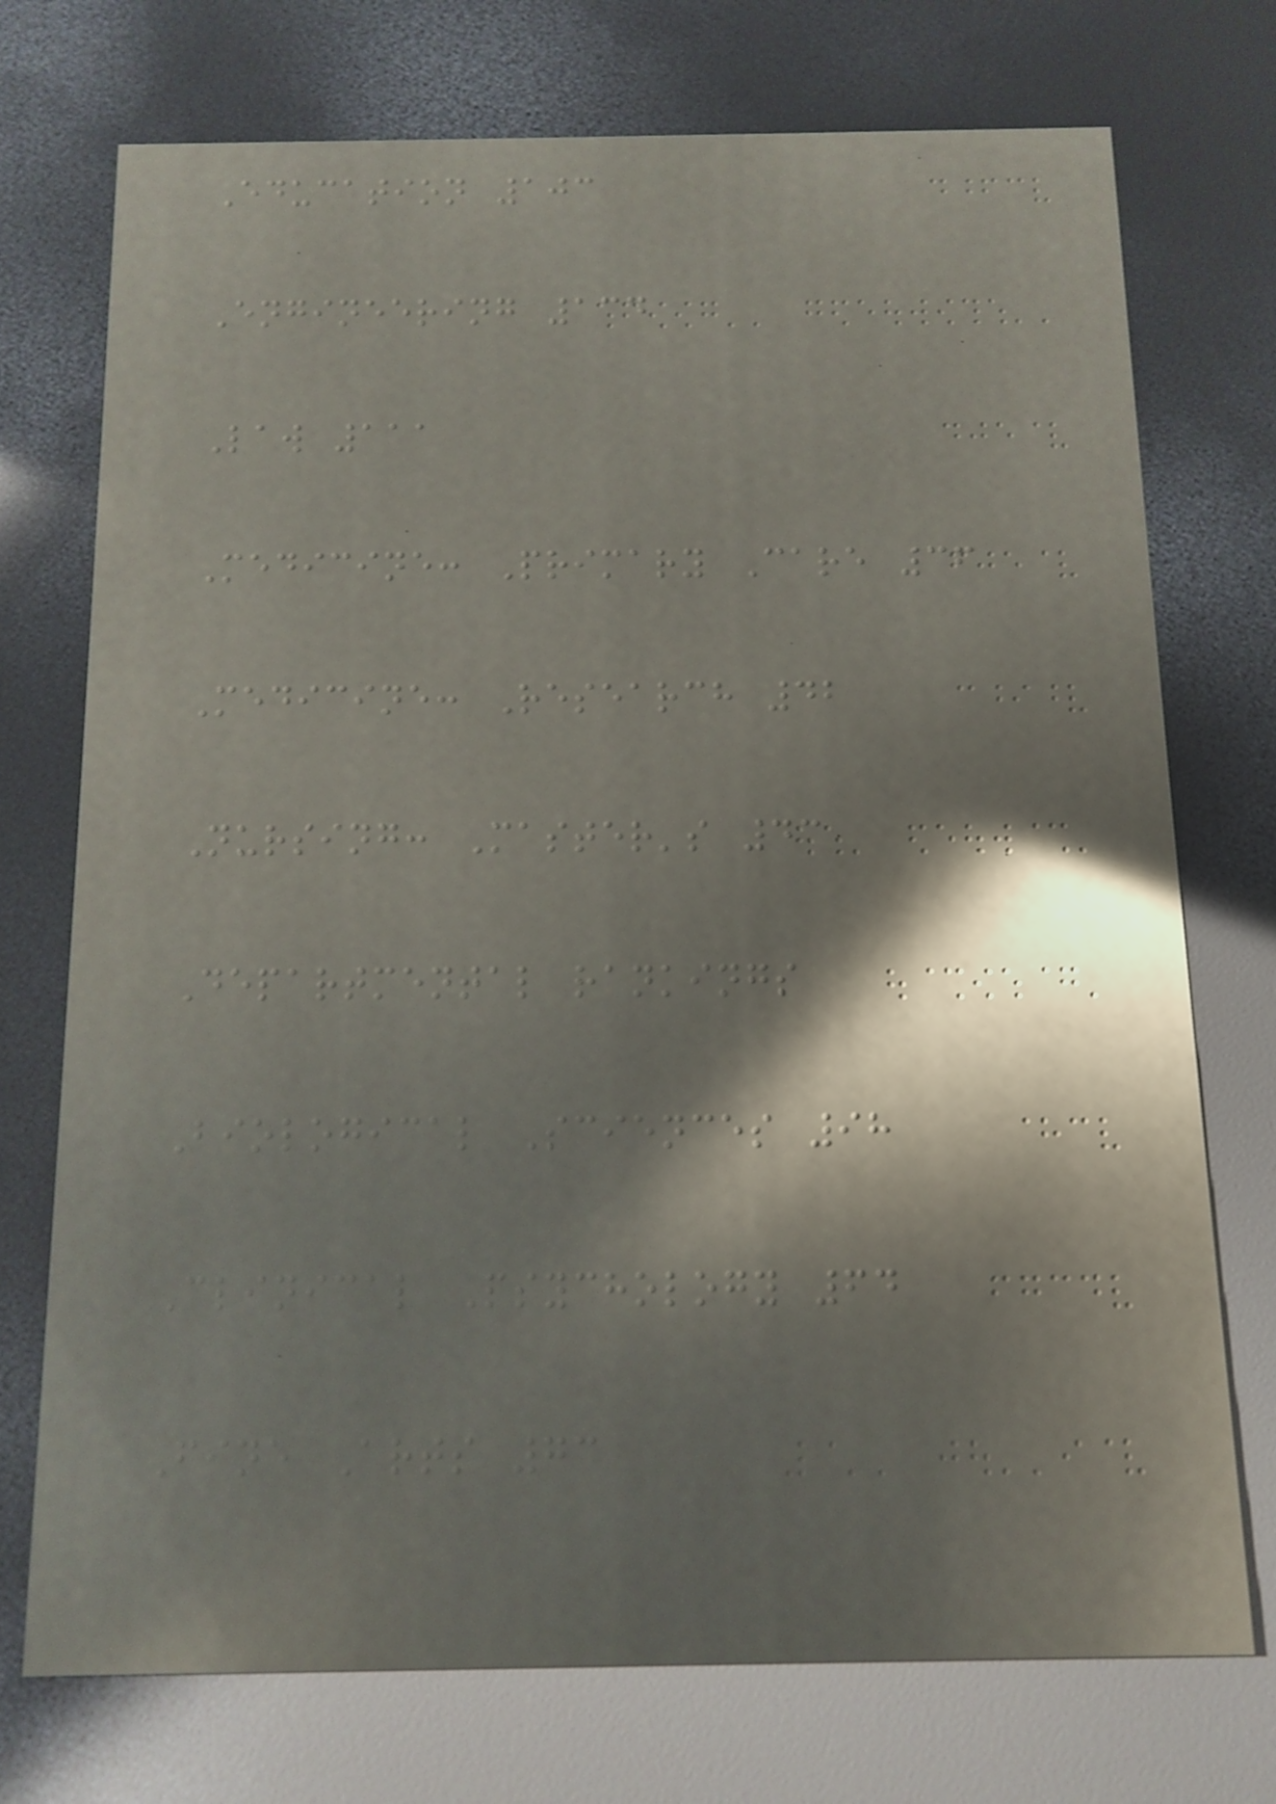Education 103
Engineering 134
Law 111
Medicine: Primary Care 36
Medicine: Research 42
Nursing: Master's 43
Departmental rankings
Biological Sciences 98
Clinical Psychology 64
Fine Arts 73
